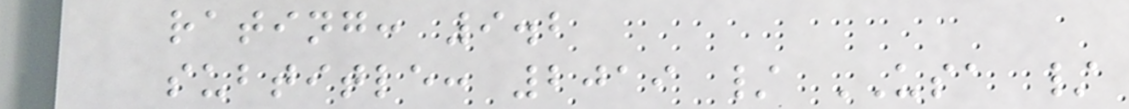rating: 9.2
subtitle: 2019 / USA /
